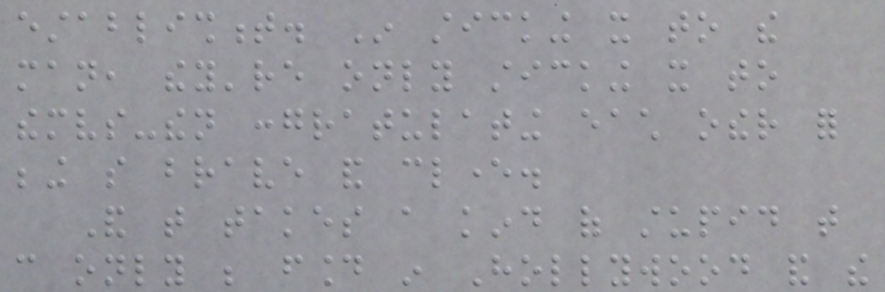establishment. In sticking it to the
man, they're only sticking it to
themselves-then congratulating each other for
being so brave and clever.
And that takes a kind of stupid that
can only be found in Hollywood and the
